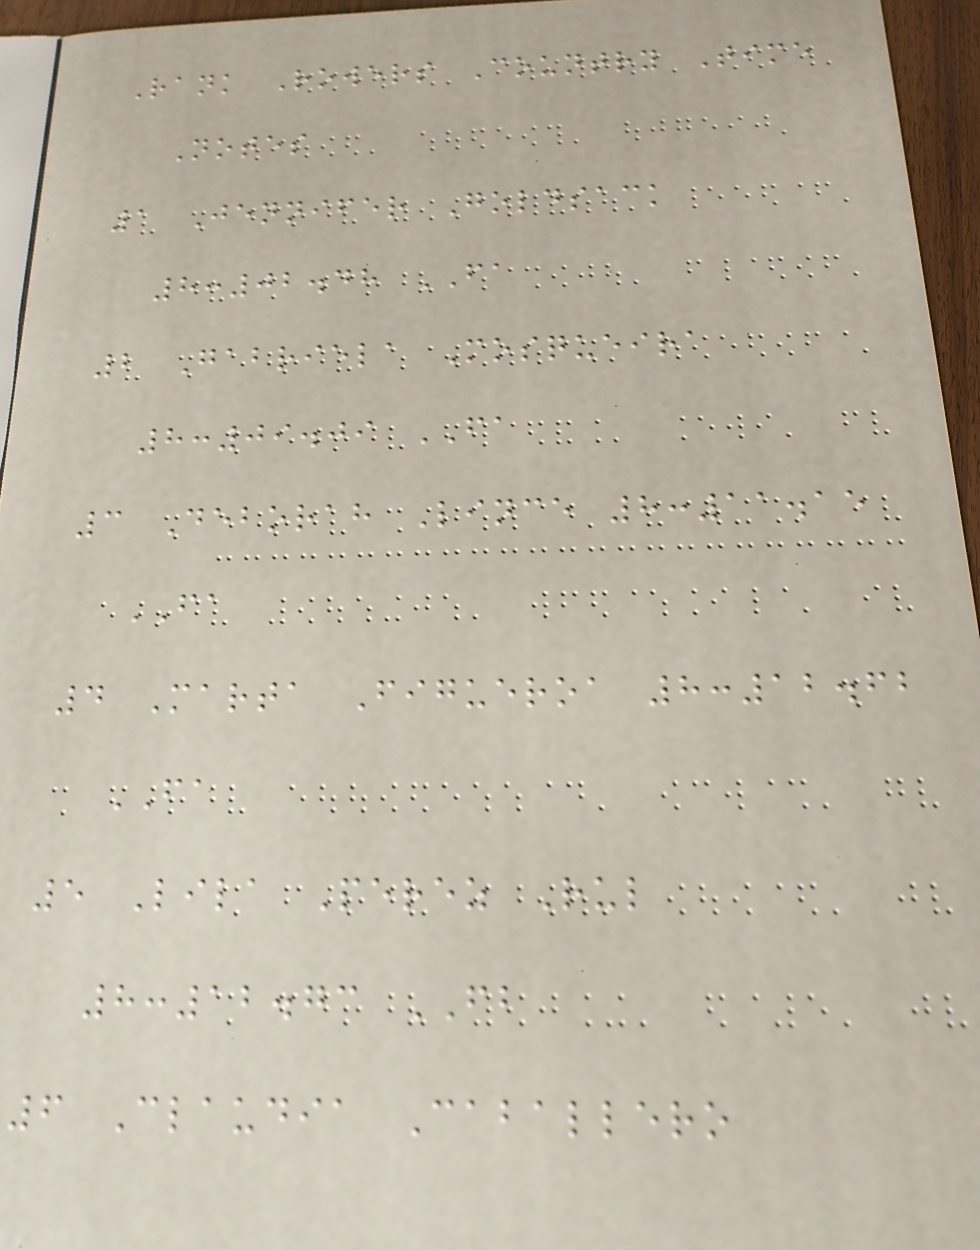Rank Rowers Country Time
Notes
1 Jennifer Goldsack
8:02.48 FA
2 Gabriela Mosqueira
8:09.09 FA
3 Deborah Lince 8:11.15
FA
4 Marta Figueroa 8:12.62
FA
5 Lila Perez Rul
8:12.73 FB
6 Claudia Caballero
